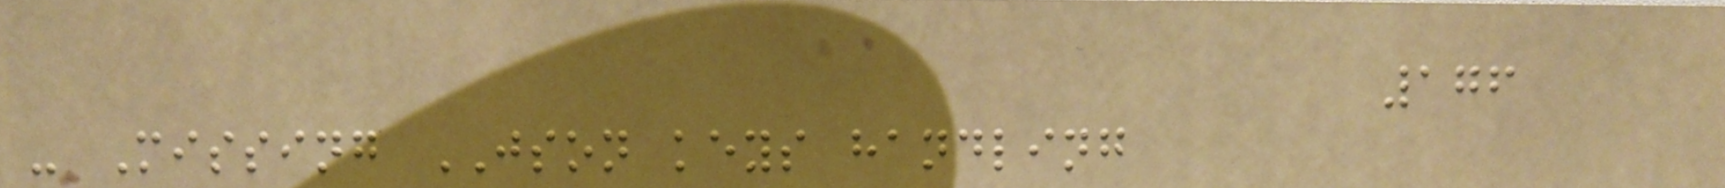176
- Missing JSON keys handling
